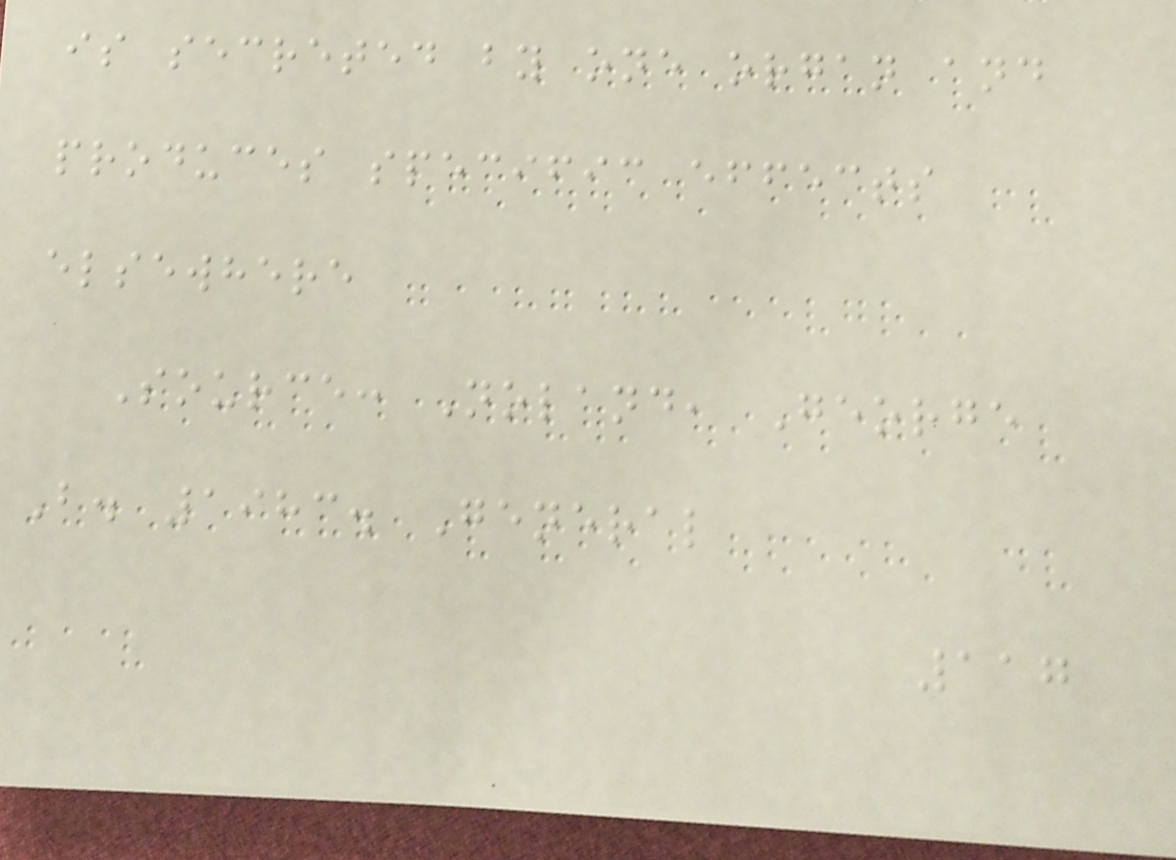is secreted by one organ and
produces specific effects
elsewhere
Source: Noland, George
B. 1983. General
117
